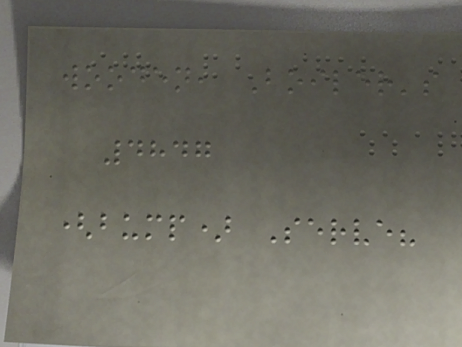wooden, Boiler's
4847
(bump) Serve?
